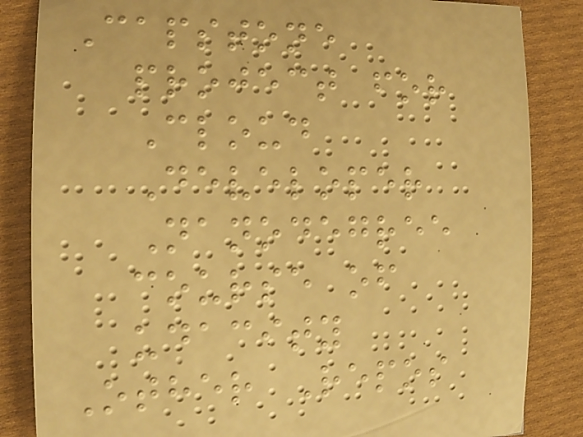Capstone
project for
Cloud
Developer
Nanodegree
course of
udacity
Other Repos
